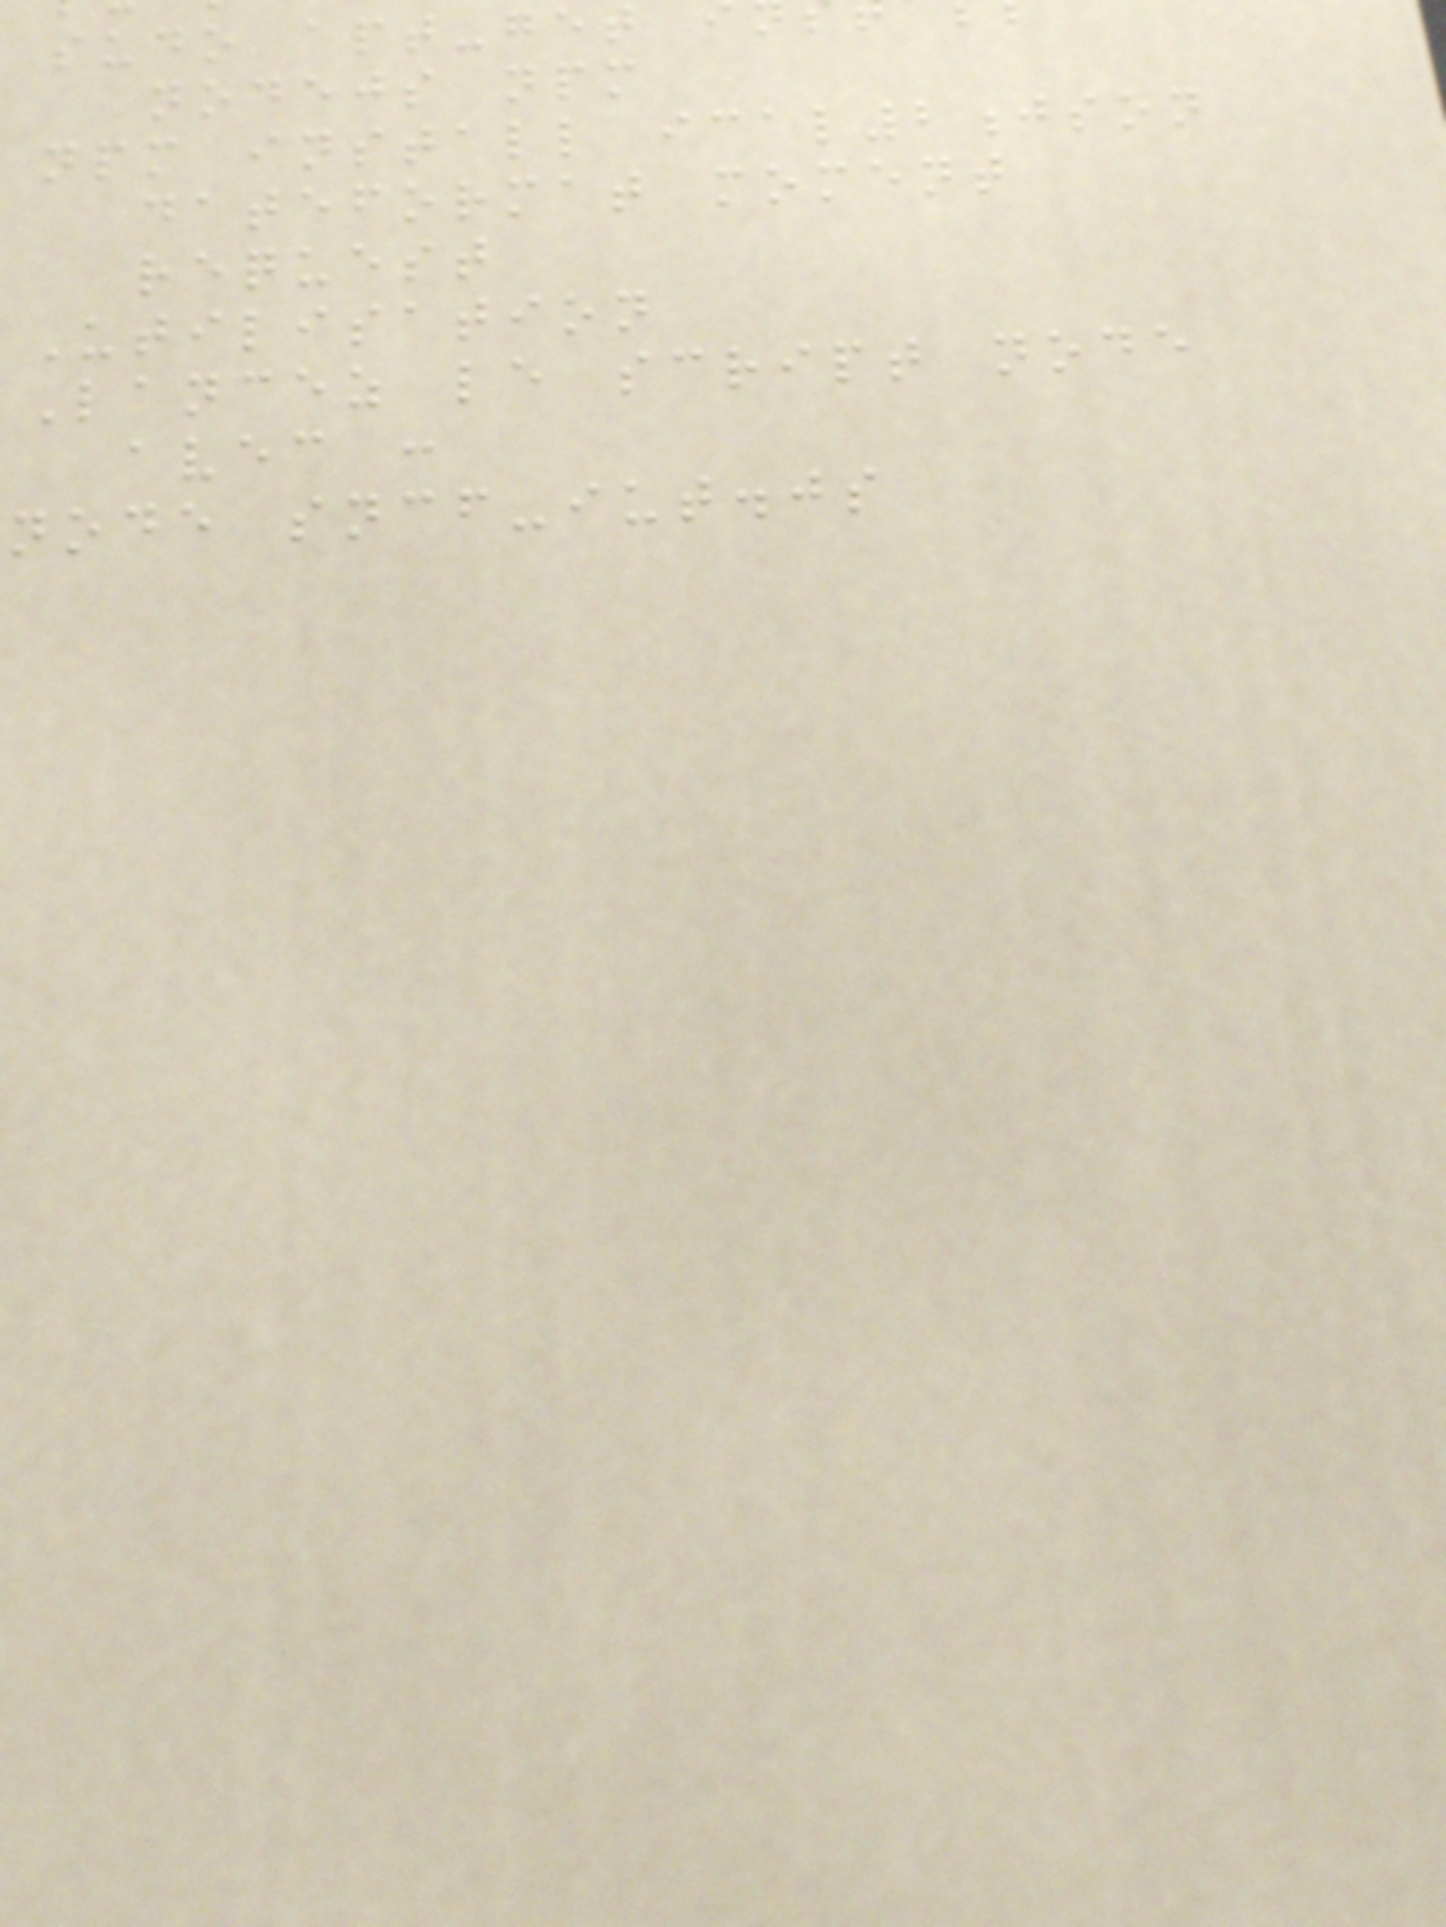sudo apt-get
nodejs npm
npm install ical2json
dateformat moment
request
Utilisation
Lancez le script node
avec :
node sncf-iut.js
